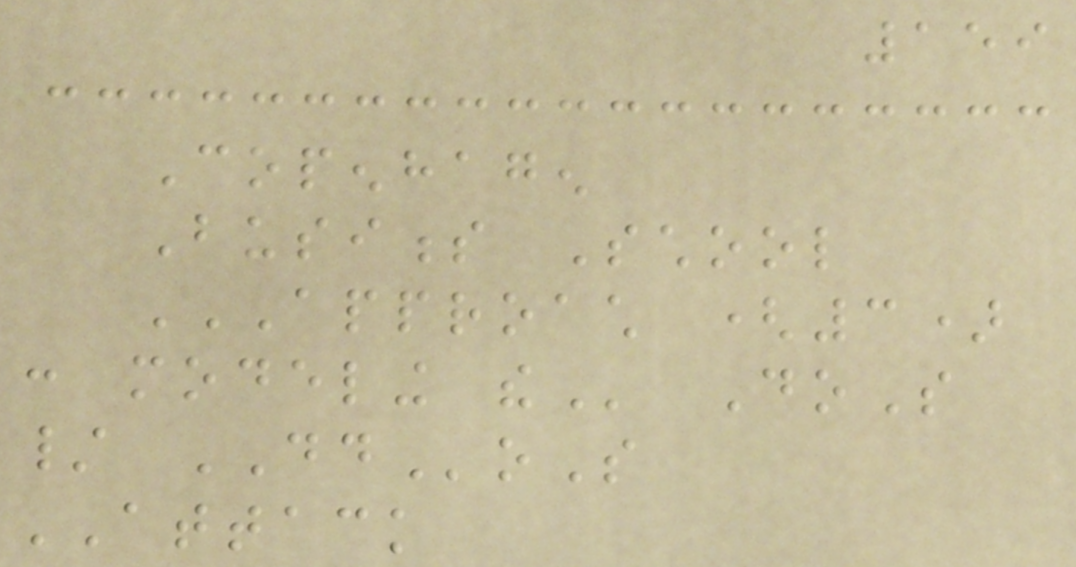159
Copenhagen
Business School
APPROACH (3)
: MODELING THE DoS
/ DDoS
ATTACK
